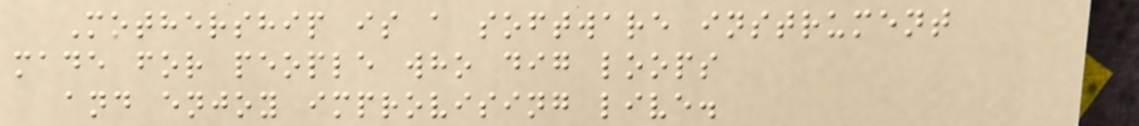Mothership is a software instrument
made for people who dig loops
and enjoy improvising live.
